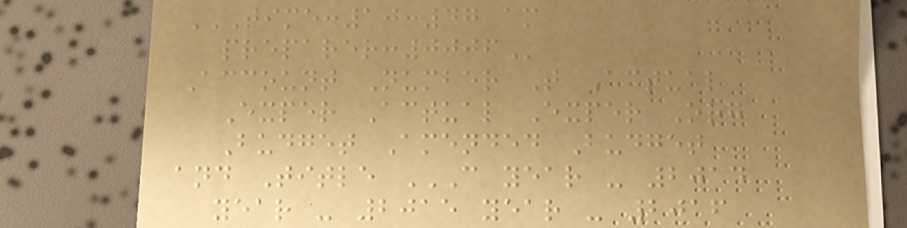TIME:10:47 AM
PREPARER:0006
Account Number T Actual
Exper Actual Exper Org
Budget Amended Budget
and Title C YEAR - 2014
YEAR - 2015 YEAR - 2016
